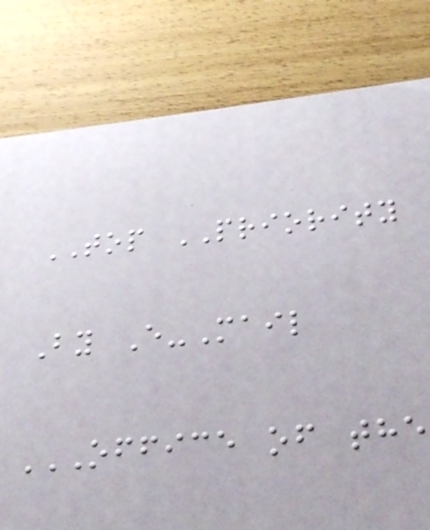TOP PRIORITY
By E-Mail
OFFICE OF THE
